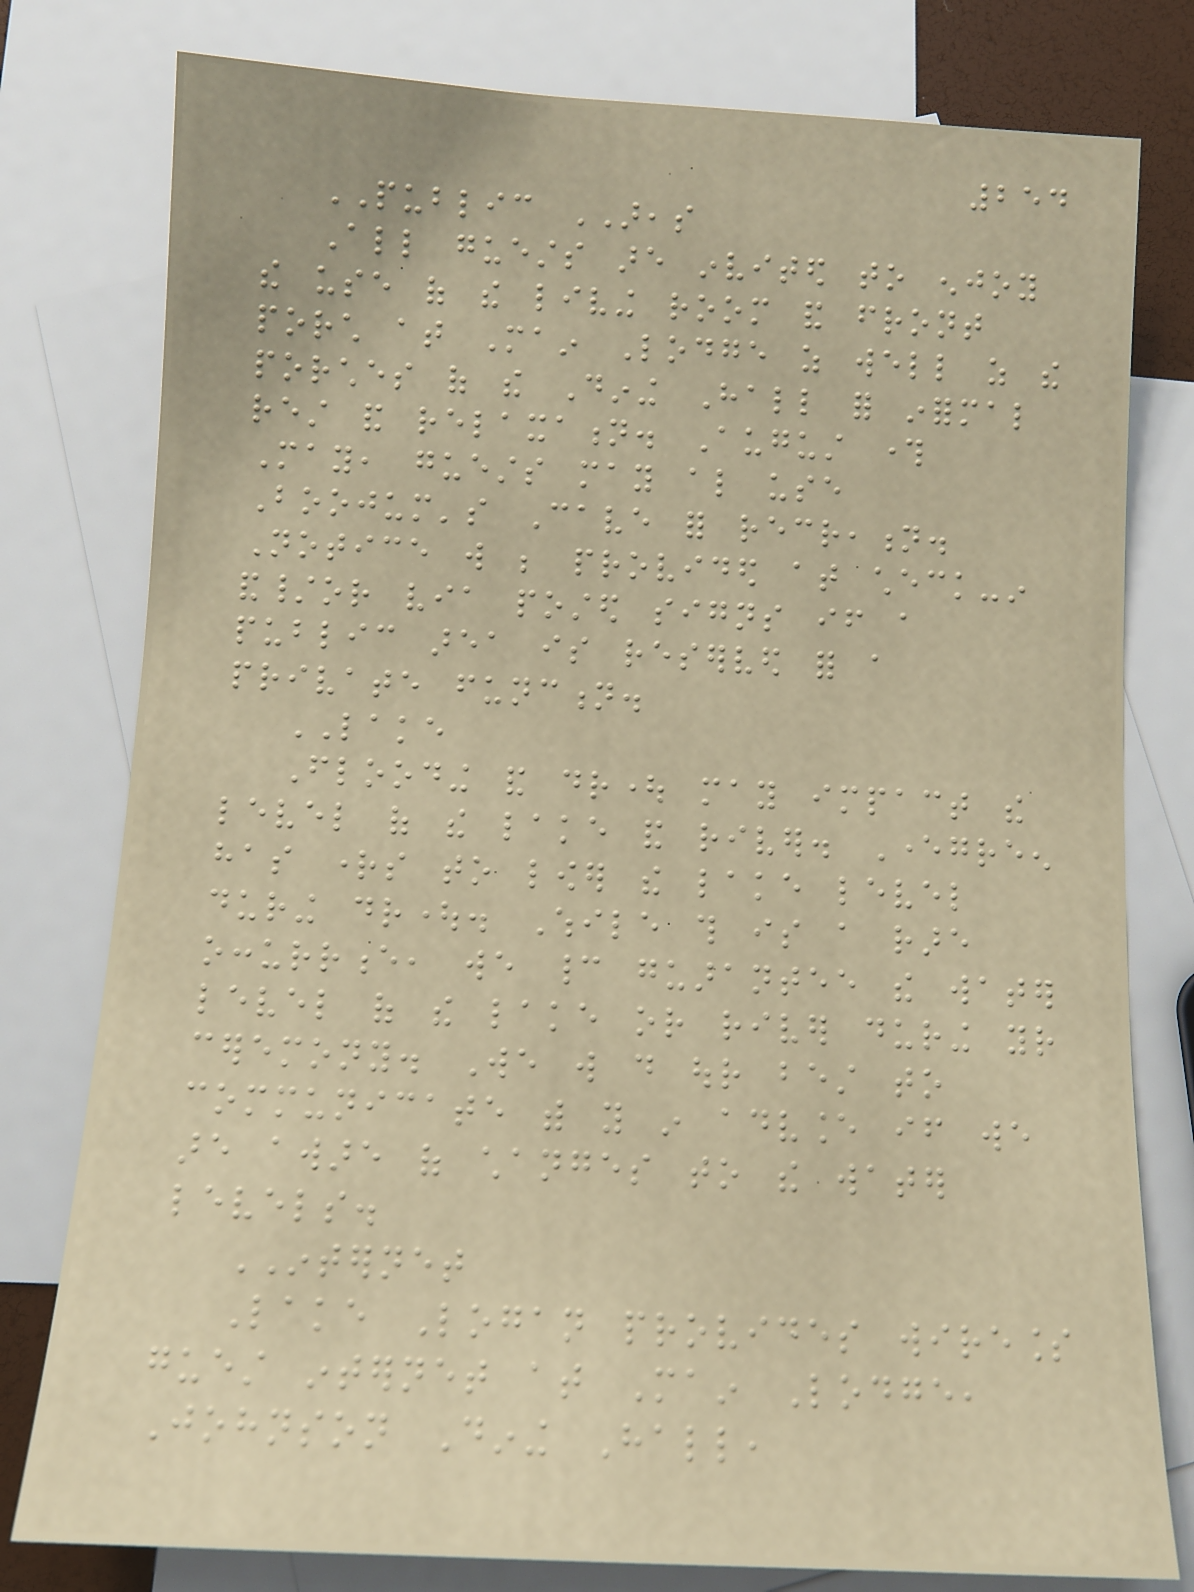254
PUBLIC AREAS
All guests are invited to enjoy
the use of the living room and front
porch at Main Lodge as well as the
porches of the Dining Hall for informal
rest and relaxation. August through
May, guests may also use
Boojum's Cave for recreation.
Notice will be provided at check-in
and/or via posted signs if a
public area is reserved for a
private function.
LAKE
Flooding and drought may impact the
level of the lake and river. Evergreen
has rights to lower the lake level
during drought. While this is a rare
occurrence, we cannot guarantee the water
level of the lake or river during your
ceremony. We will do our best to
communicate with you in advance if we
are aware of changes to the water
levels.
INTERNET
Lake Logan provides wireless
guest internet at Main Lodge,
Johnson Dining Hall,
